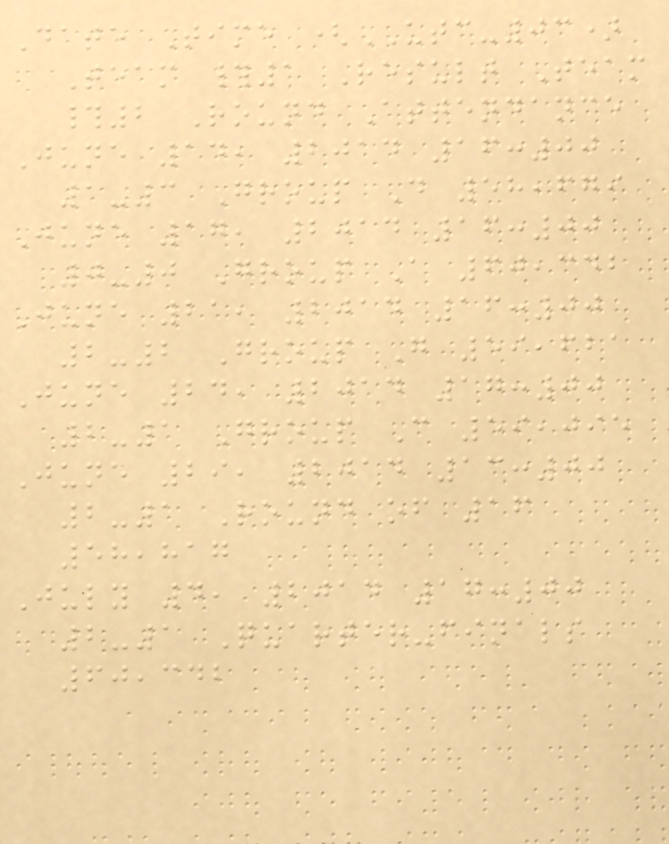Date Time (UTC-03)
Team #1 Result Team
#2 Round Attendance
June 14, 2014 16:00
1-3 Group D 58,679
June 17, 2014 16:00
0-0 Group A 60,342
June 21, 2014 16:00
2-2 Group G 59,621
June 24, 2014 17:00
2-1 Group C 59,095
June 29, 2014 13:00
2-1 Round of 16
58,817
July 4, 2014 17:00
2-1 Quarter-finals
60,342
